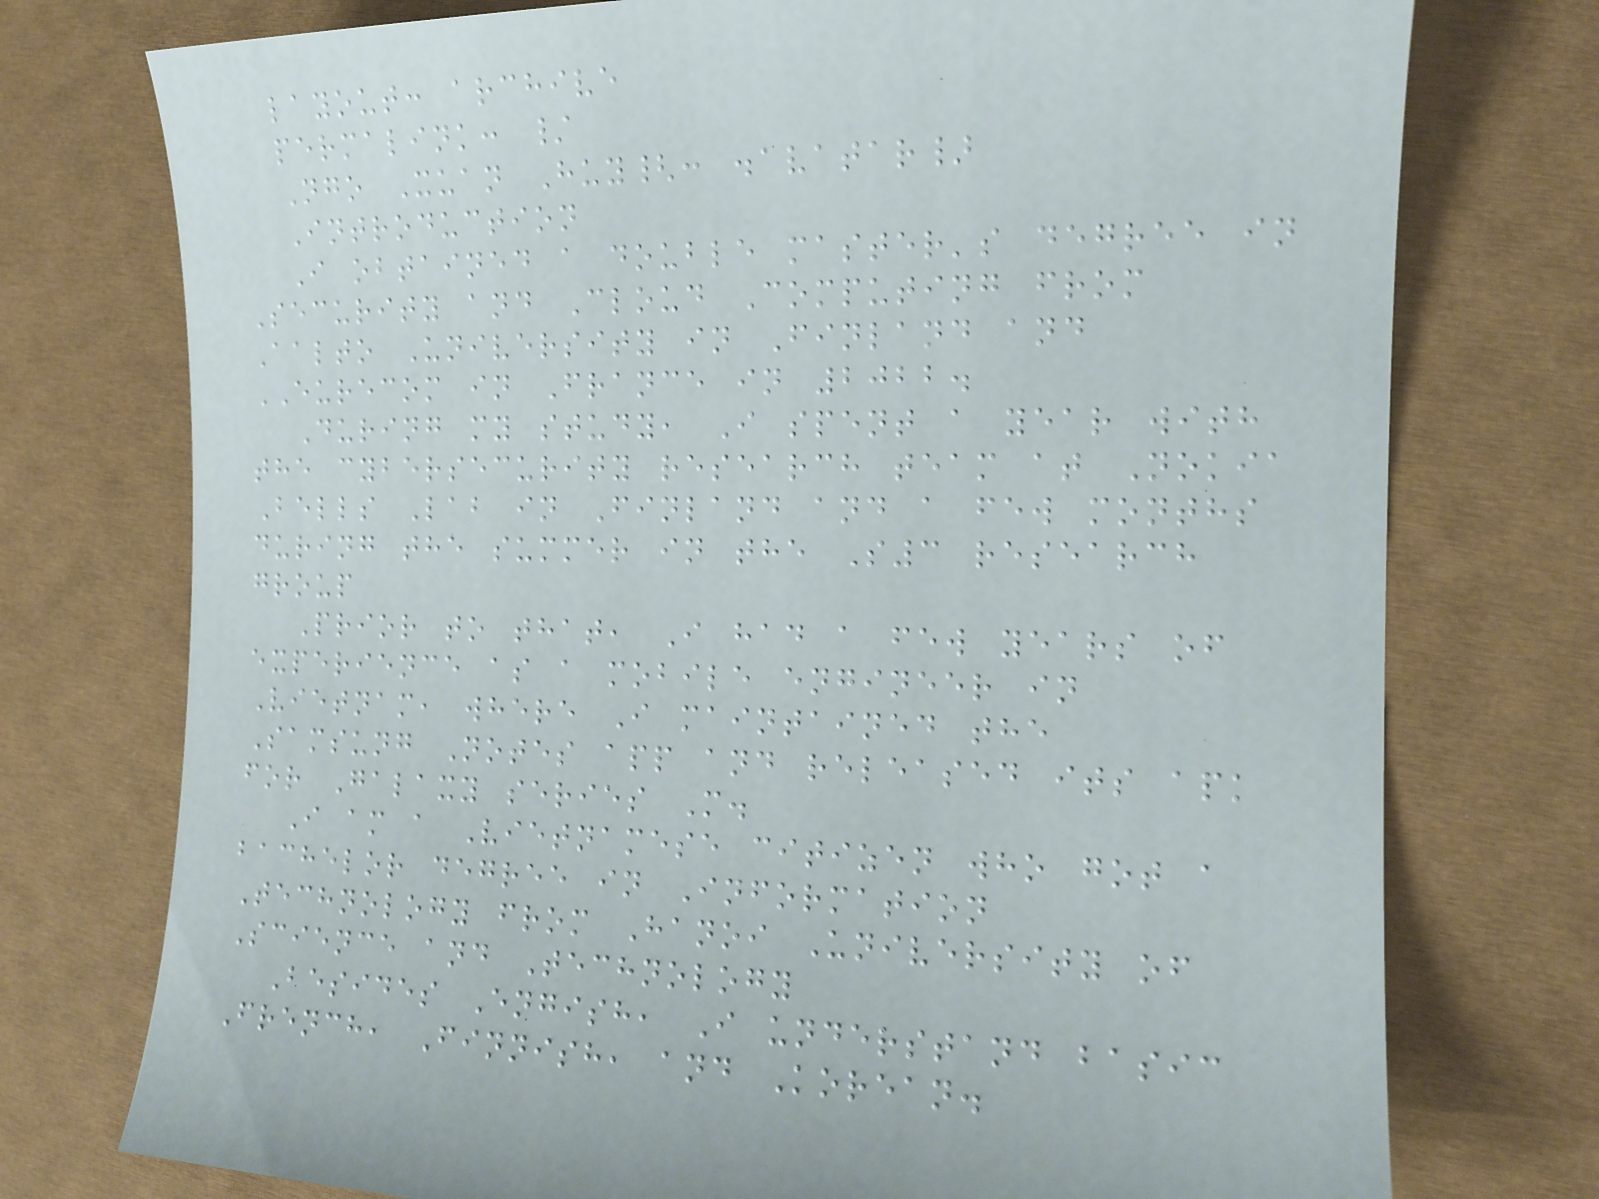layout: archive
permalink: /
Ngo Xuan Huy{: .avatar}
Introduction
I obtained a double master's degree in
Security and Cloud Computing from
Aalto University in Finland and
EURECOM in France in 2022.
During my study, I spent a year with
the cybersecurity research team at Nokia
Bells Lab in Finland and a few months
during the summer in the S3 research
group
Prior to that, I had a few years of
experience as a mobile engineer in
Vietnam, where I maintained the
Samsung Notes app and released its apk
for Galaxy series M.
I am a Vietnamese citizen who got a
bachelor degree in Information
Technology from Hanoi University of
Science and Technology
Besides Engish, I understand basic
French, Finnish, and Korean.
